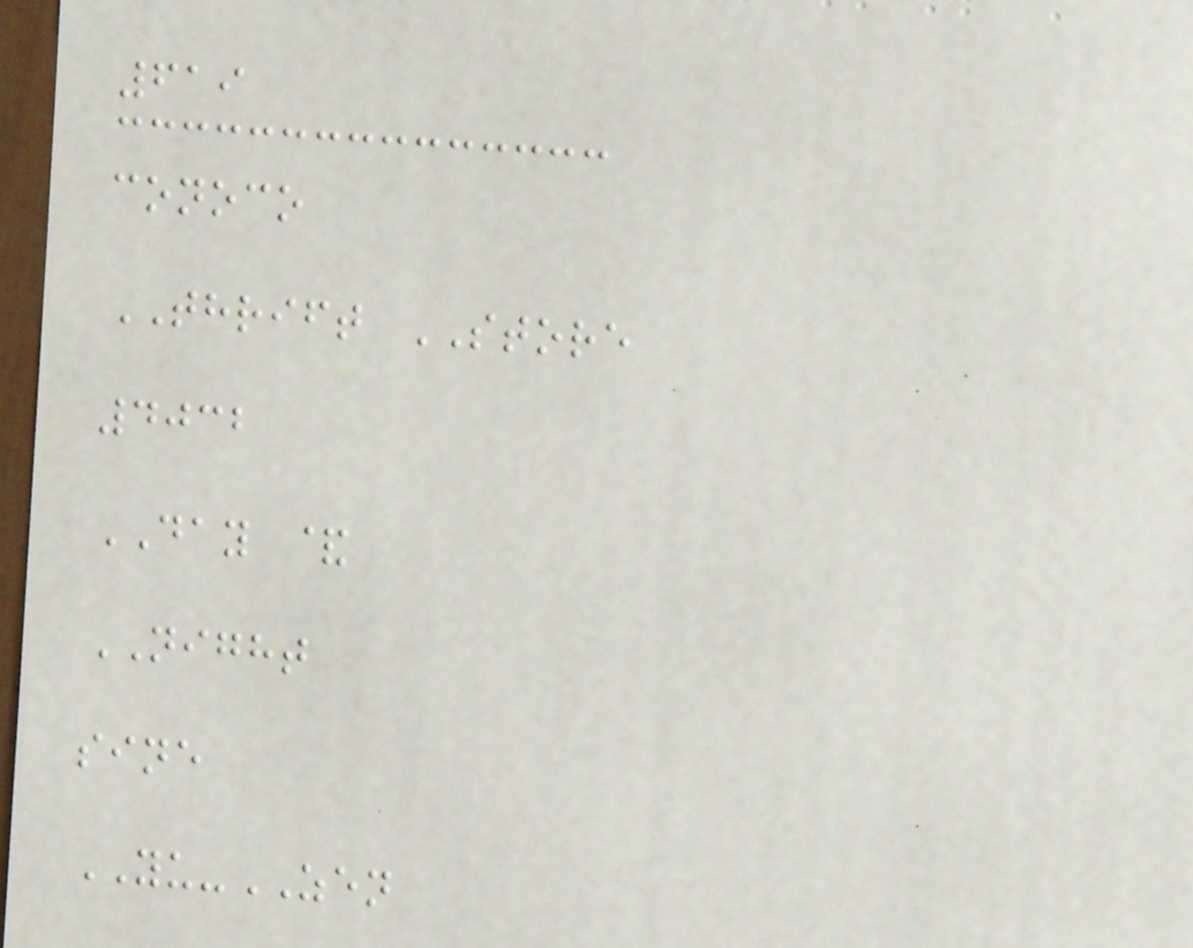619
conoco
THRIFT STORE
4032
DAY &
NIGHT
sine
YU-ZEN
